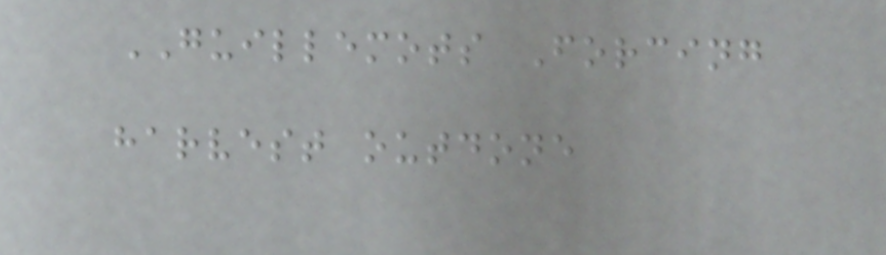GUILLEMOTS Forcing
harvest outdone
